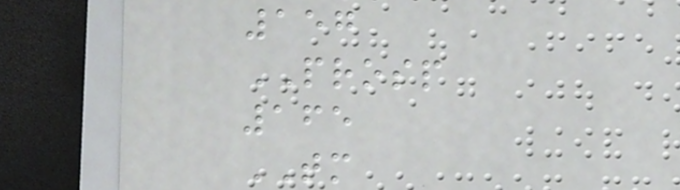157
PROSP
165
TM
